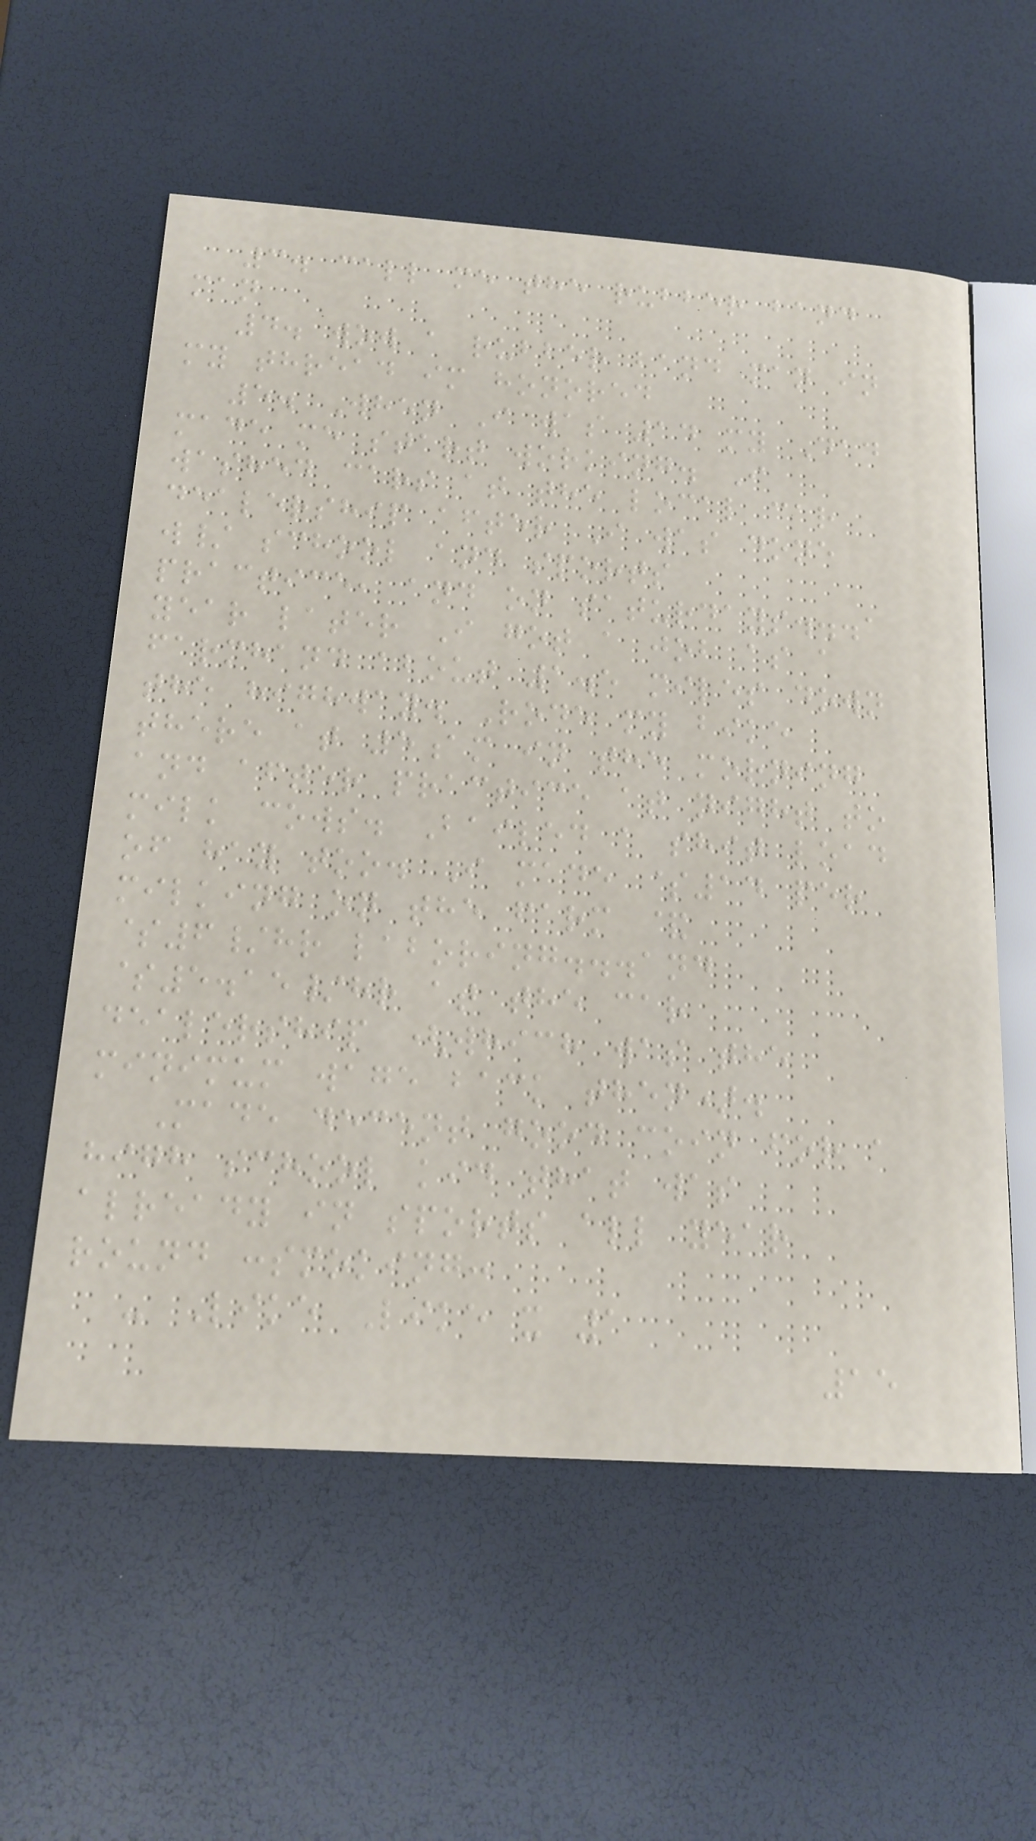3. call me the rubber band
man
4. wow a rubber band man in
my thread im honored
5. When I was 14 my Dad
made me start working. I
washed cars at the local car
dealership after I was done
w/ school and sports
practice, and on saturdays...a
year later I got a job as a
farmhand about 1.5 miles down
the highway. Rode my bike
there at 5am in the morning
and after practice at night to
milk cows. Bailed a shit load
of hay too. I made $14 per
milking on the farm &
$6/hr laboring...and
$5.15/hr at the car
dealership (which was the
minimum wage back then).
Made decent good coin for a
high school kid that was
already in sports all year
round :smoking:
- Like Like x 1
15
